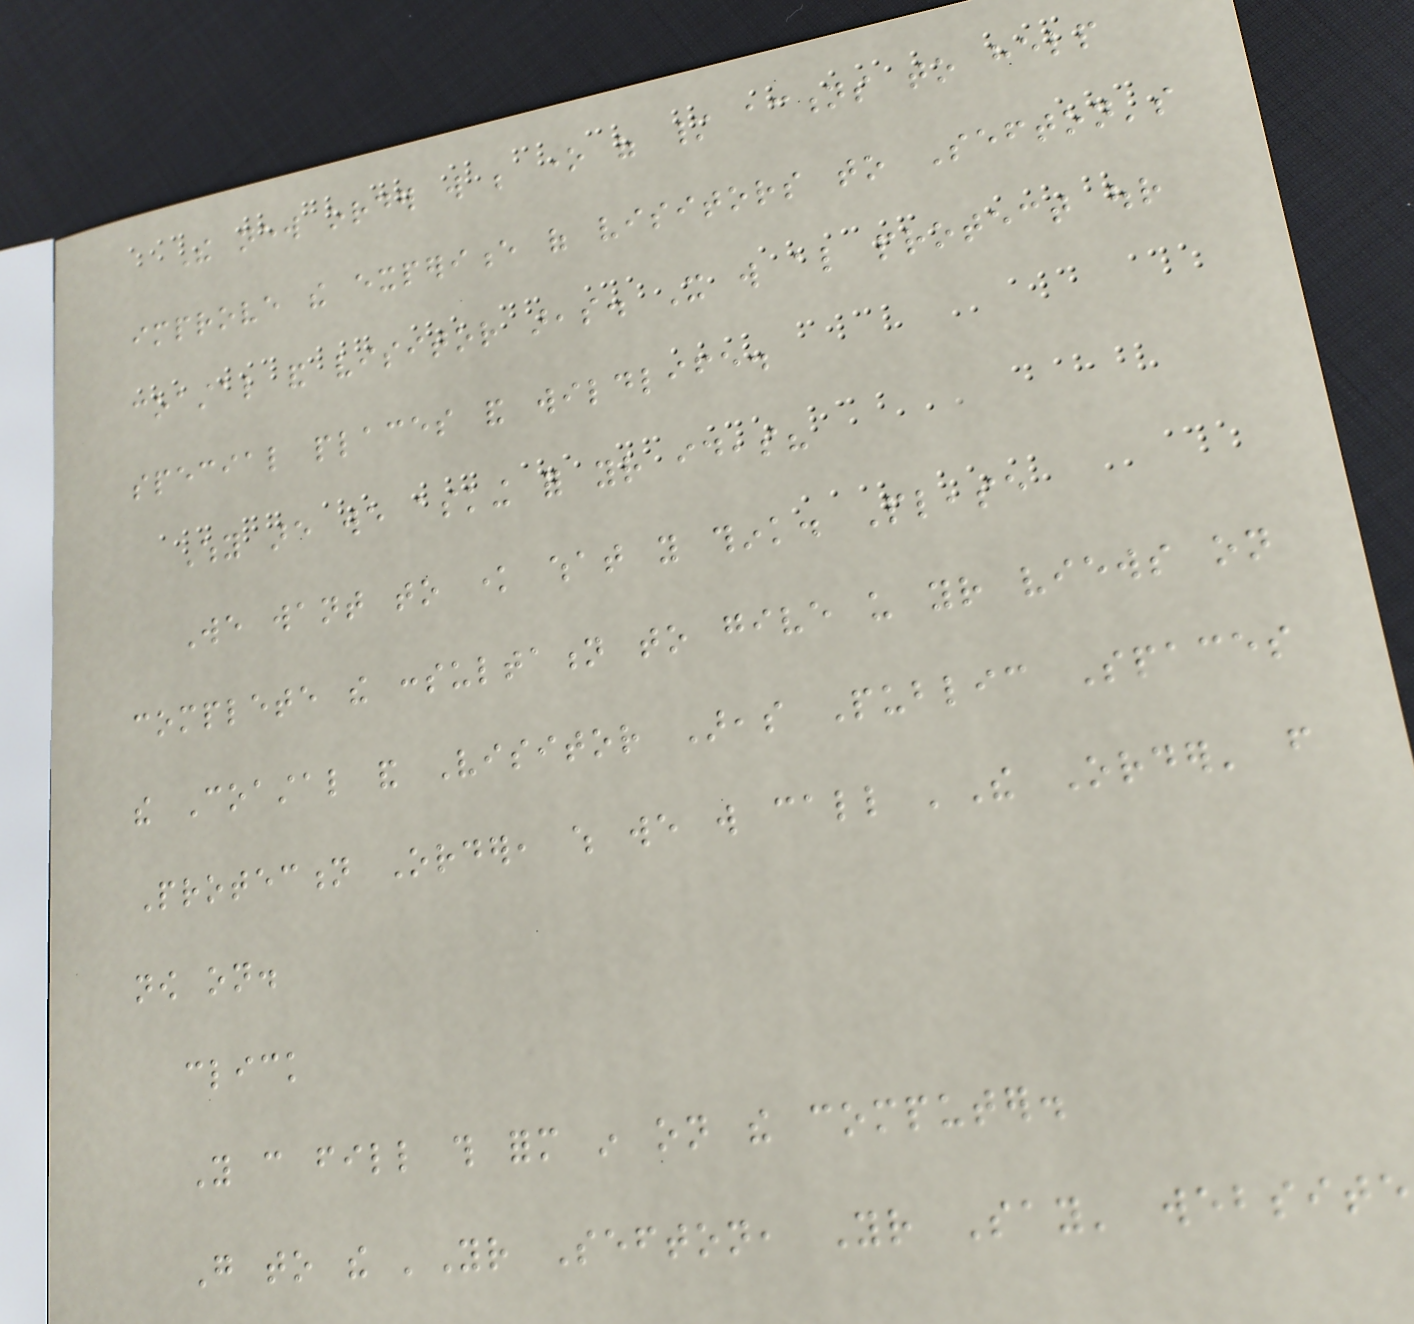The new order will be one of many actions to help
improve the experience of visitors to Sefton's
coastal and visitor areas. It will also protect our
special places and wildlife.
Why are we asking for your ideas?
We want to know what you think. Please
complete the consultation to give us your views on
the Coastal and Visitor Areas Public Spaces
Protection Order, which we will call 'The Order' from
now on.
click
You can fill this form in on the computer.
Go to the 'Your Sefton, Your Say' website
